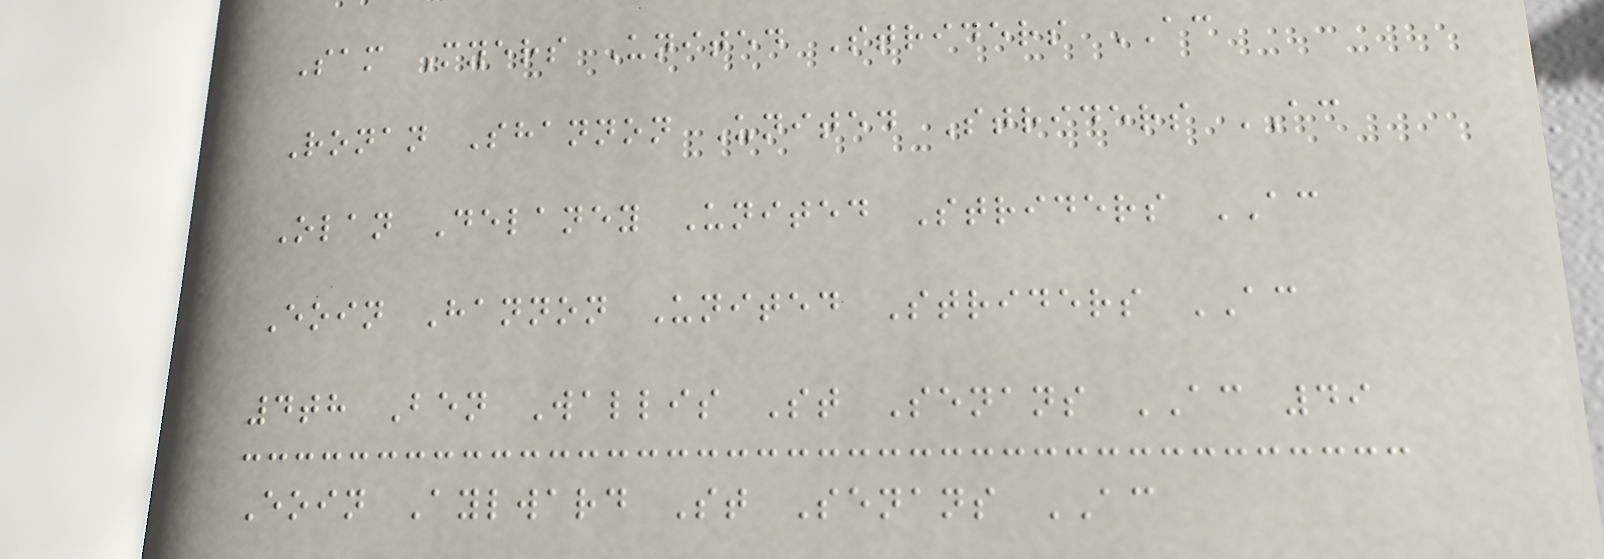Sam Myers United Striders AC
Ronan Shannon United Striders AC
Olan Delaney United Striders AC
Eoin Hannon United Striders AC
4th Ben Wallis St Senans AC 49
Eoin Aylward St Senans AC
